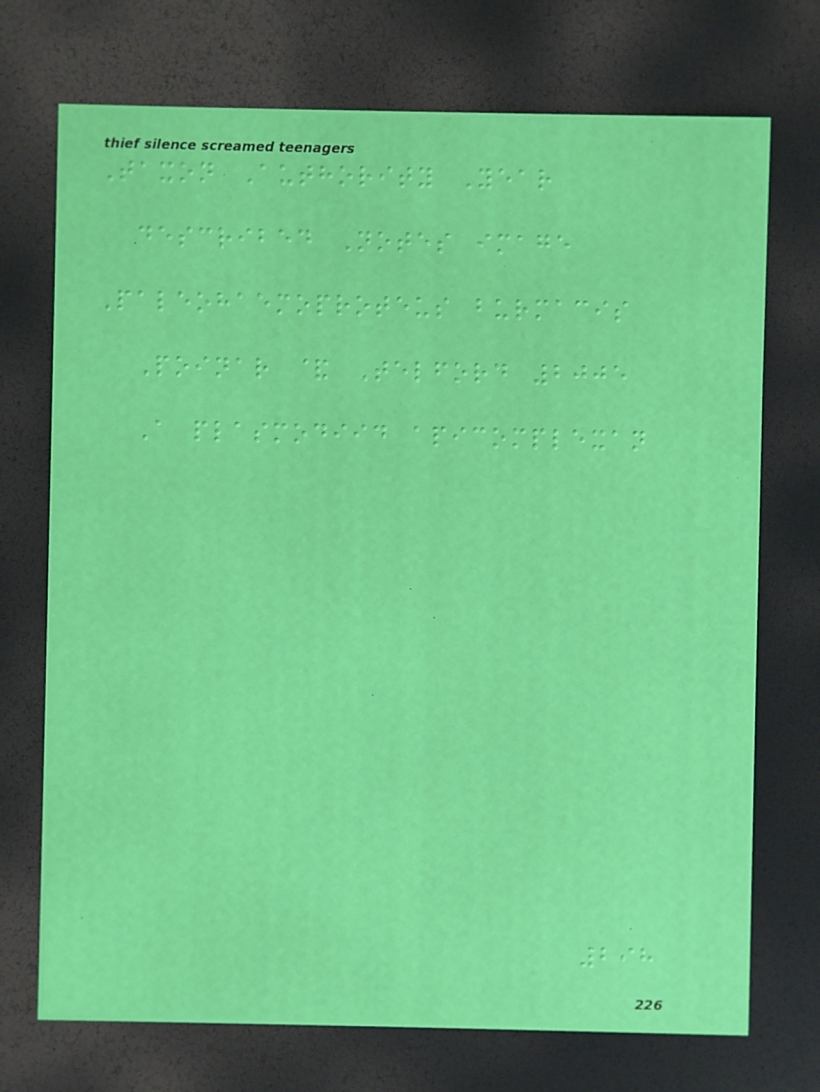Taxon Authority Year
described Notes image
Paleohaemoproteus burmacis
Poinar & Telford 2005
A plasmodiid apicomplexan
298
